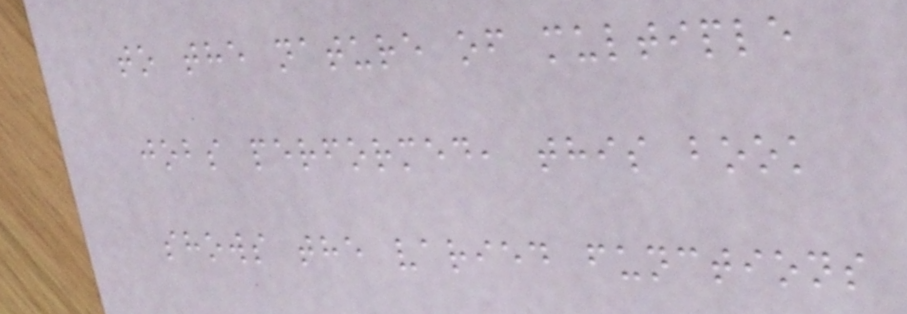to the nature of multiple
jobs performed, this book
shows the varied functions
